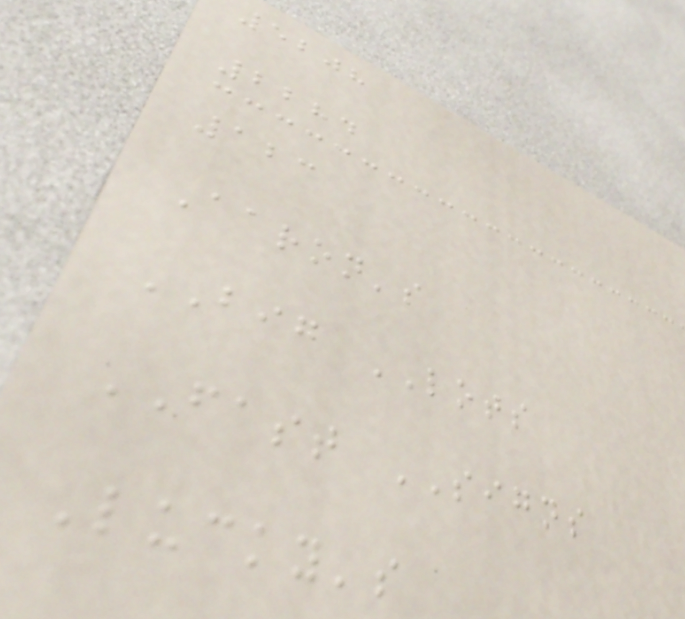5208
2284
123
Aaron's
BIG LOTS
FAST SIGNS
Lucky's
